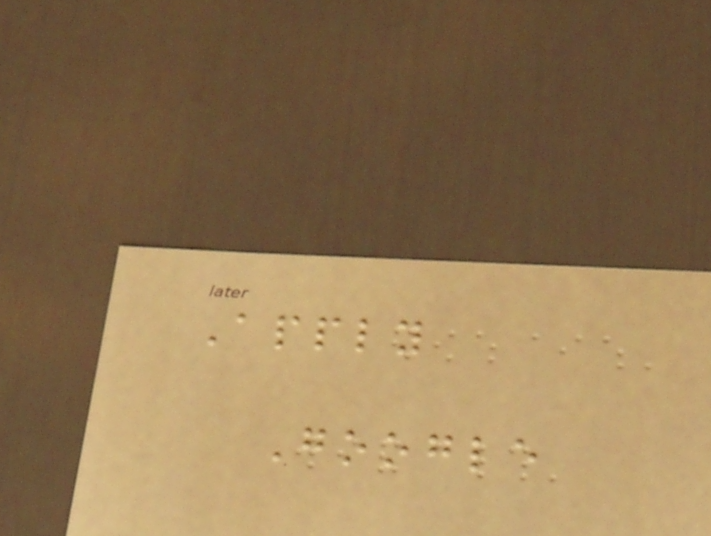Apply
Google
